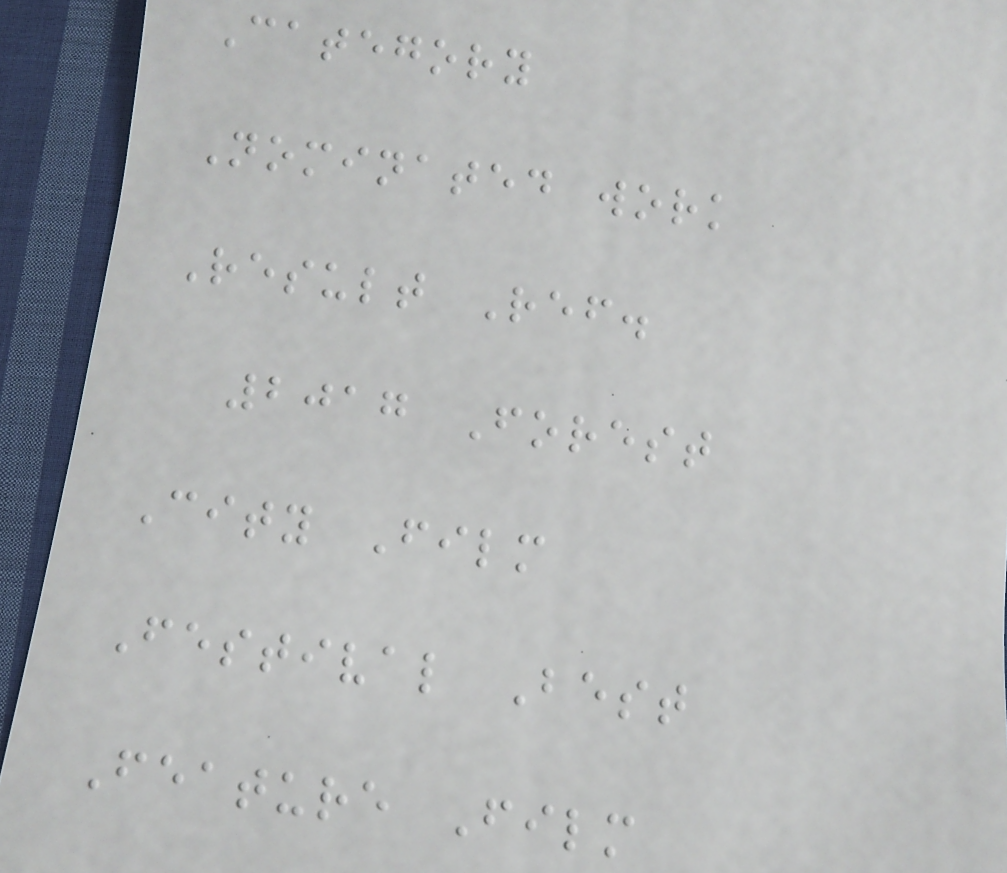Category
Nominated work
Result Ref.
2017 Forest
City Film
Festival Best
Feature Film
